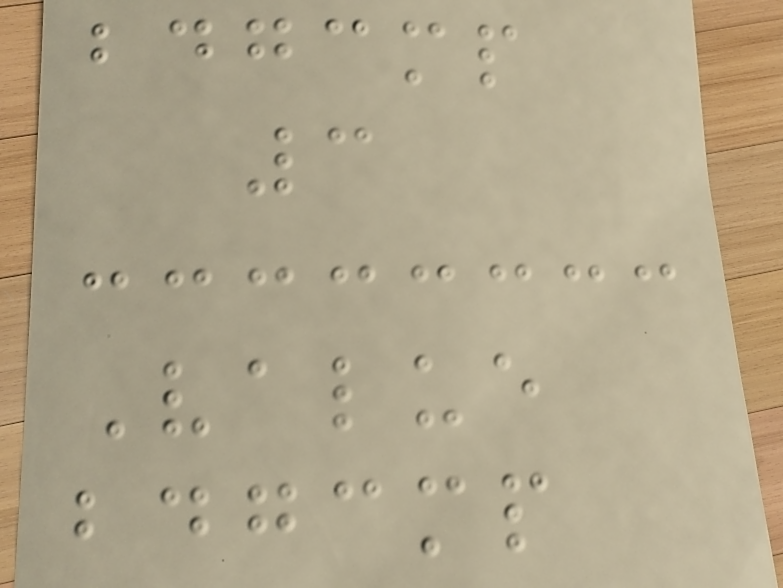bdgcmp
3
Value
bdgcmp
